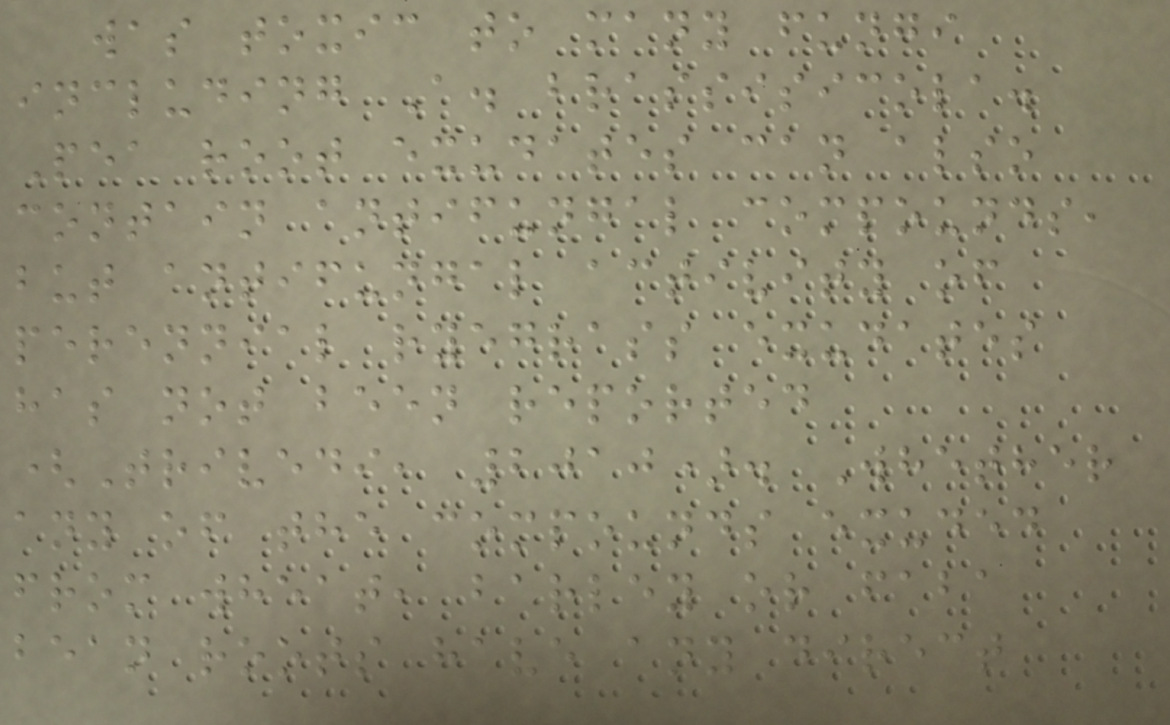was toxic to many fungi
including A. brassisicola.
Pea root exudates can also
contain antifungal compounds,
but antifungal activity of
perennial ryegrass exudates
has not been reported
(Trivedi, 2010). Whether
any of the compounds exuded
from wheat, barley or faba
bean roots have any direct
